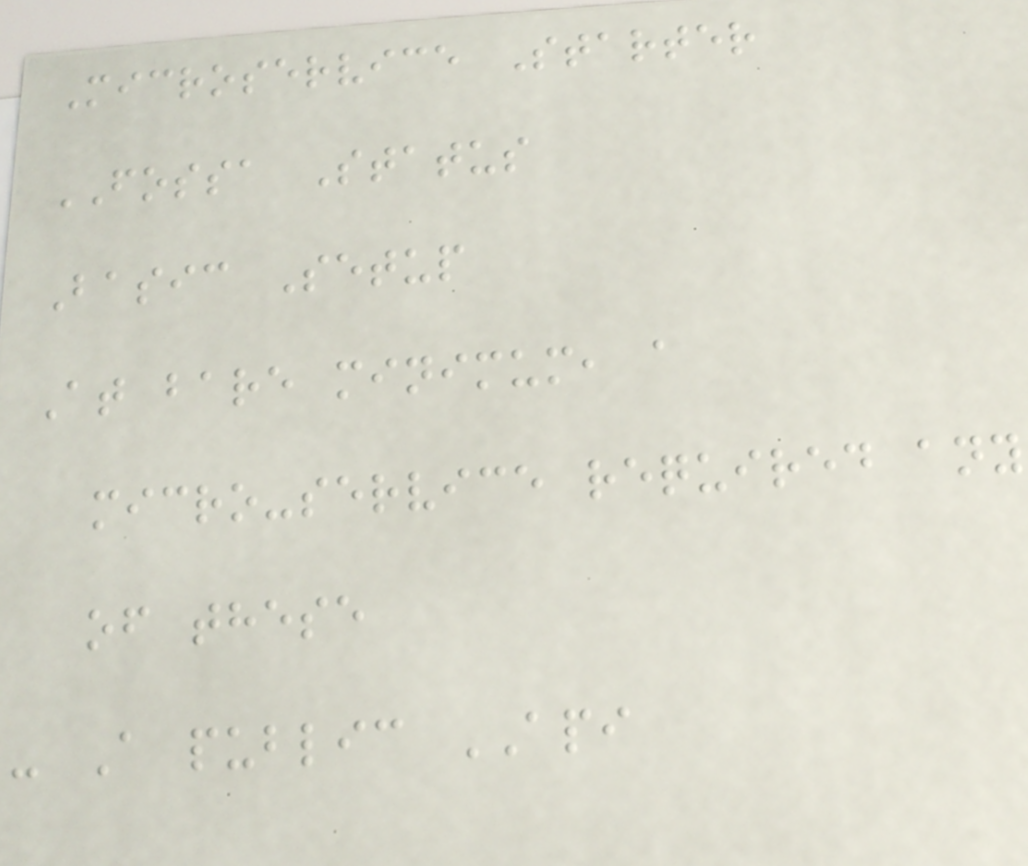Microservice Starter
FOSSA Status
Basic Setup
At bare minimum, a
micro-service required any
of these
- A public API
